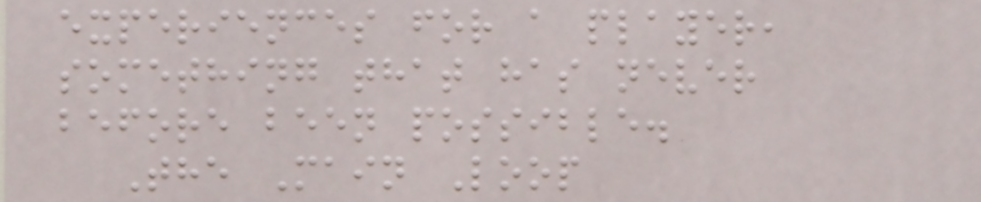experiences for a player,
something that has never
before been possible.
The Main Loop
